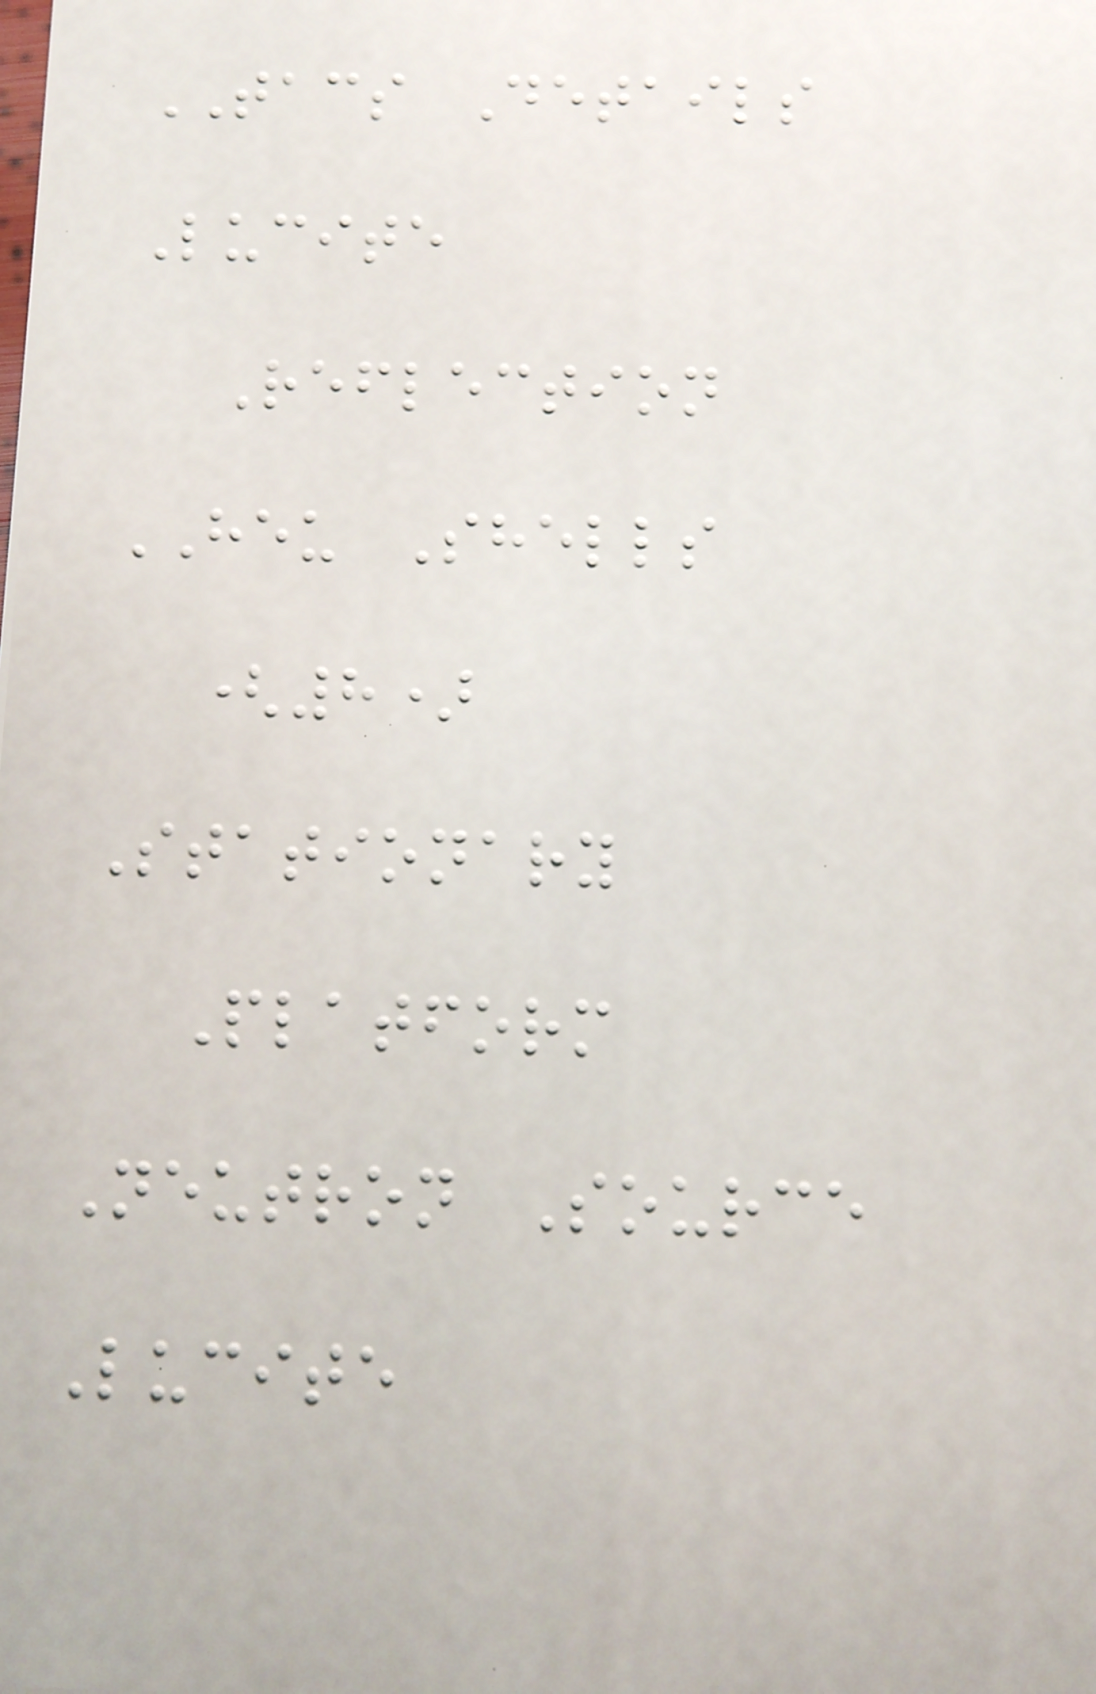TACS Details
Lucite
Reflection
HEU Shells
(8)
Stationary
Platform
Neutron Source
Lucite
